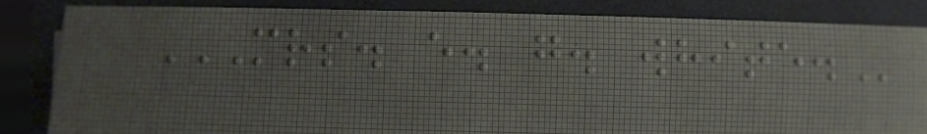MRS. E. G. WHITE.
